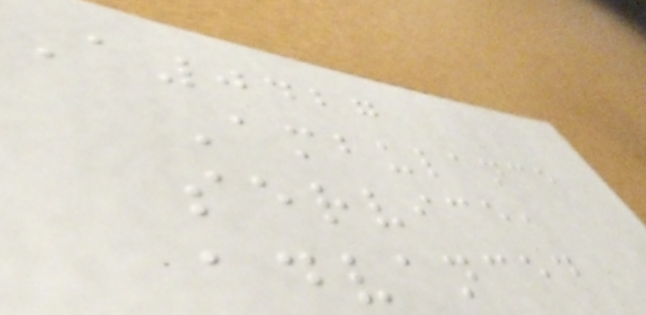A0427
Ambulance
service,
advanced
